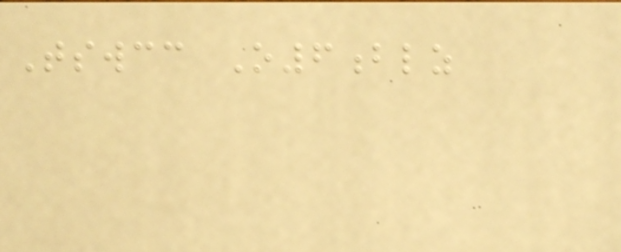Tswcc O6blz
